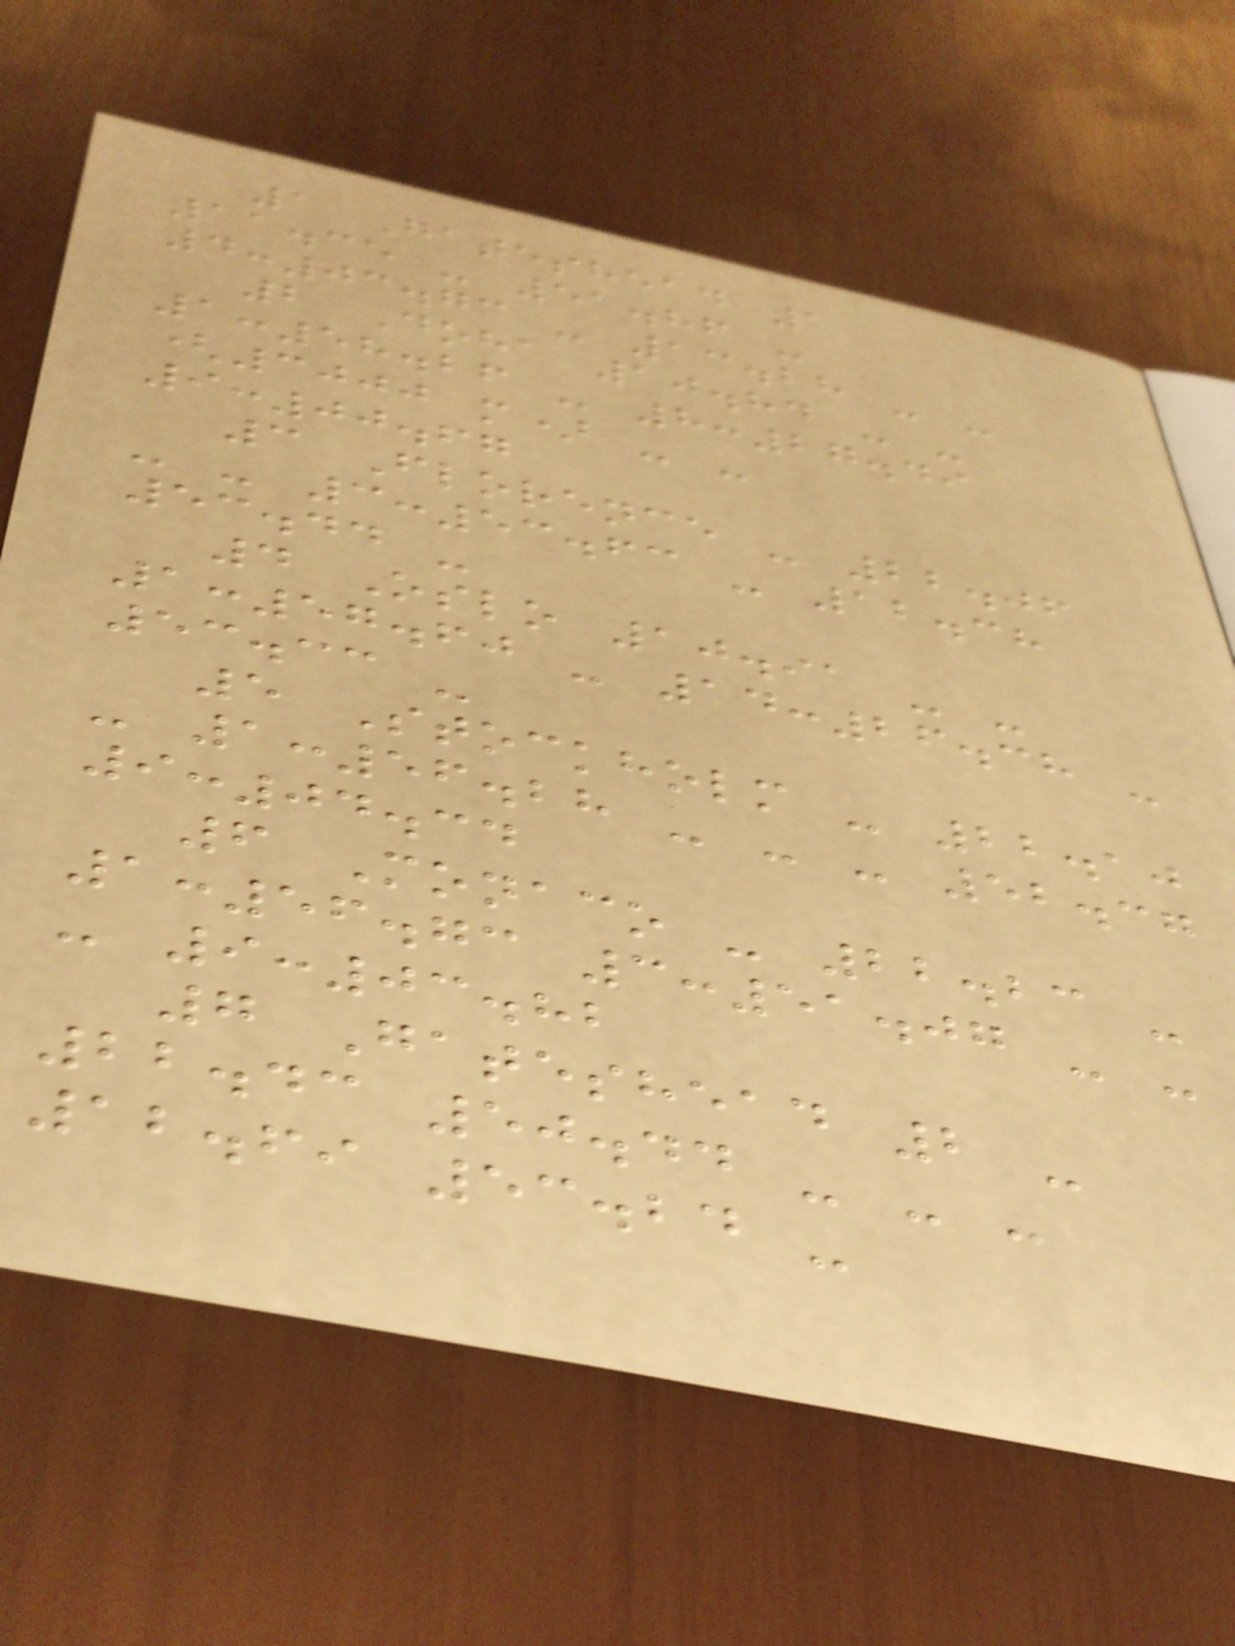1 Gateshead 1
11.35 - 51.86 -
4:03.73 - 13.28 - -
2 Doha 10.84 - -
1:58.26 - 8:27.49
(3000 m) - -
9:00.67
3 Florence - 22.06
- - 3:53.63 - 12.38
53.44 -
4 Oslo 10.91 - -
1:57.60 - 14:26.38 -
53.33 -
5 Stockholm - 22.10
- 1:56.28 - - - 52.37
9:04.34
6 Monaco - 22.23 -
1:56.73 3:51.07 - -
- 9:03.82
7 Gateshead 2 -
22.43 50.44 - - -
12.69 53.24 -
